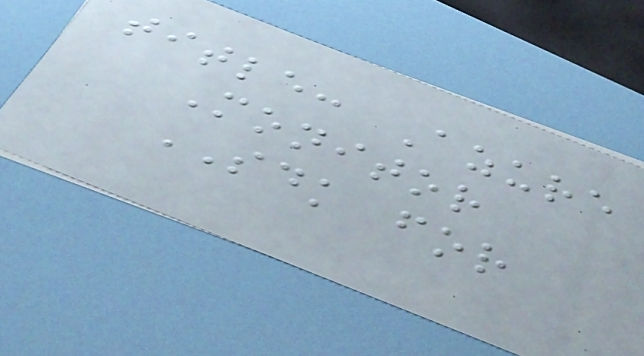title: Azure
Monitor
SDK for
